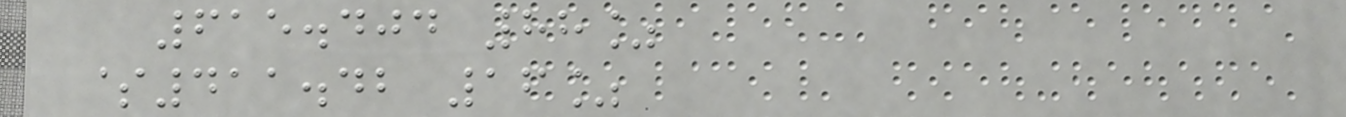615.404 88%
$411.42 16%
